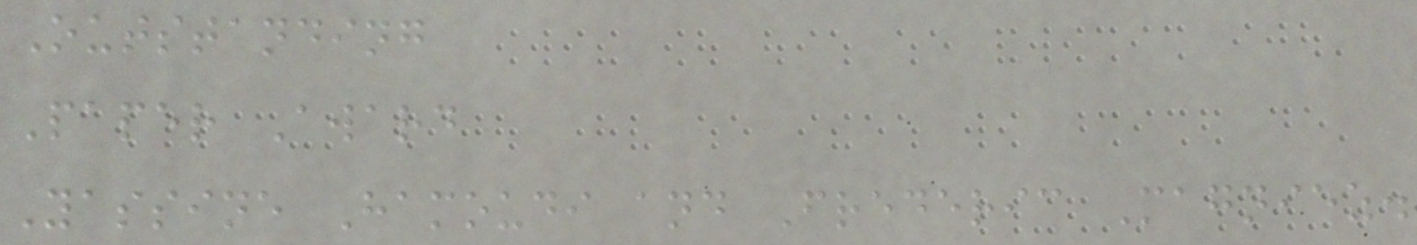Outstanding
Paper Award
Yassine Hamoudi and Frederic Magniez.
